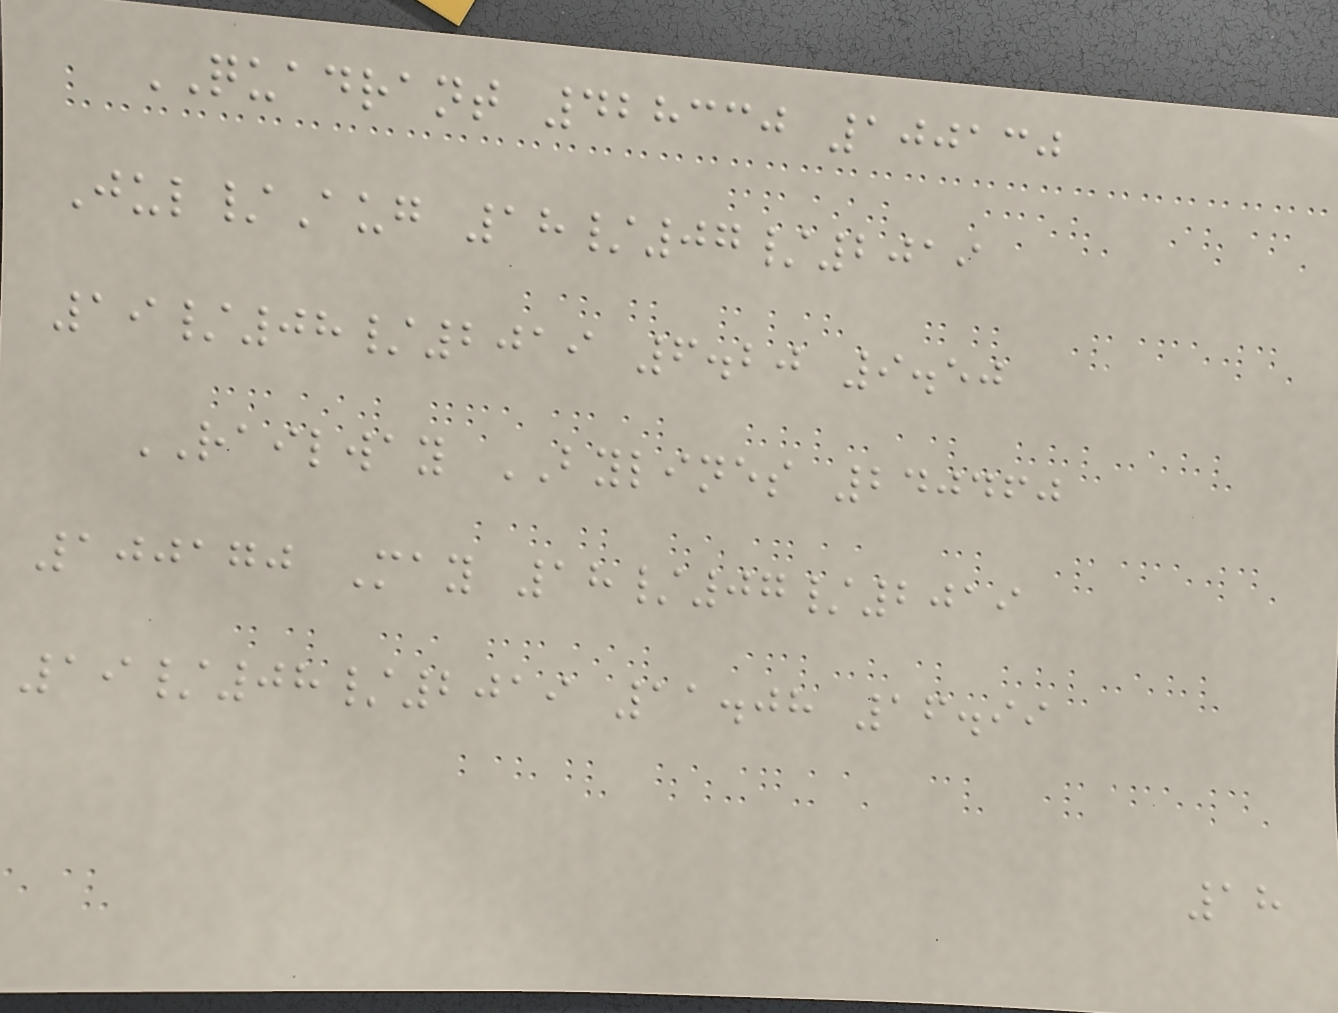QUADRANT 428330 100130
Jul/Aug 18/07/2019
19/08/2019 6.20 9.50
RAILWAY BYLINES 240460
100170 May 18/07/2019
19/08/2019 11.08 16.99
18
